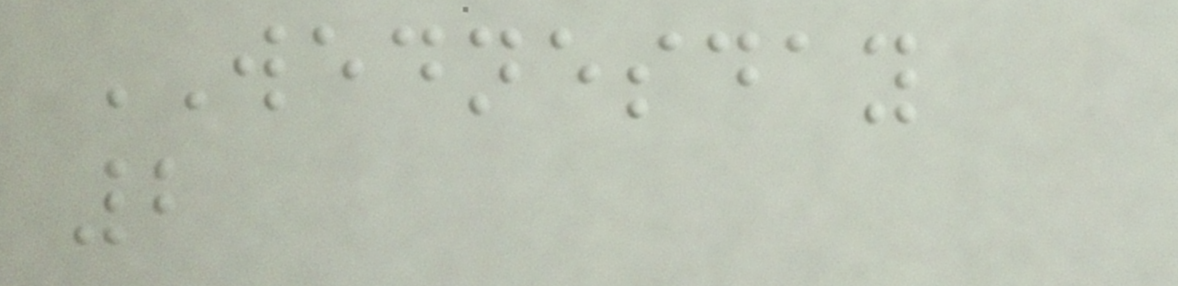WEDNESDAY
2
